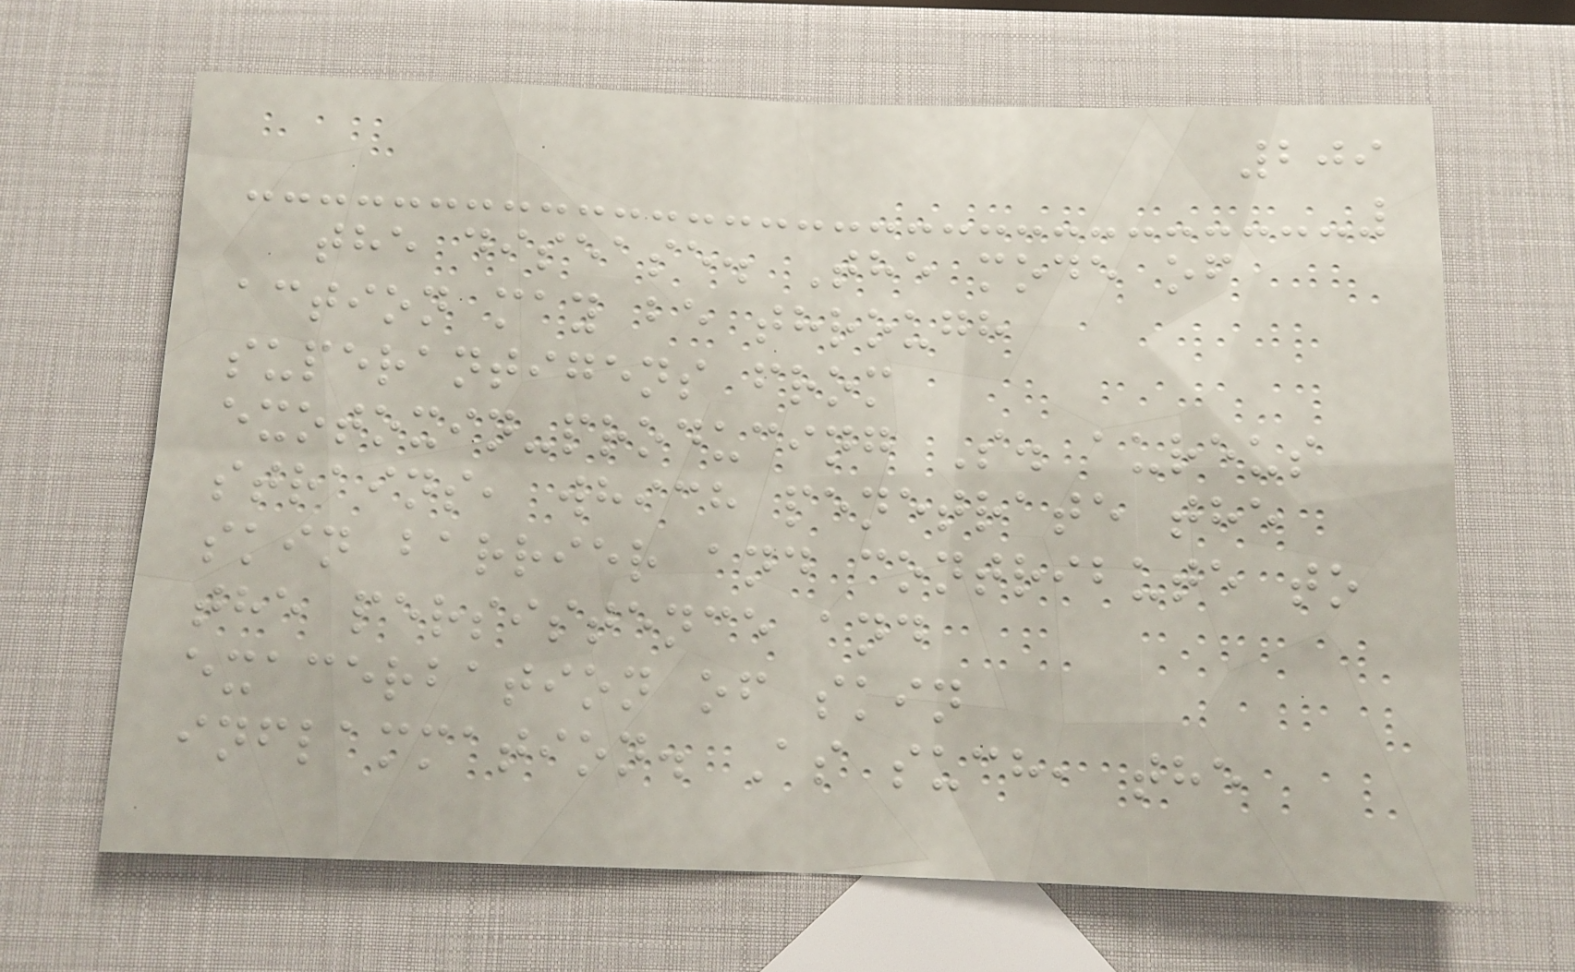209
the disease. The mode of
action may be through
superantigens from
exotoxin-producing S. aureus
strains, which penetrate the
skin barrier and contribute to
the persistence and
exacerbation of skin
inflammation. As such, the
